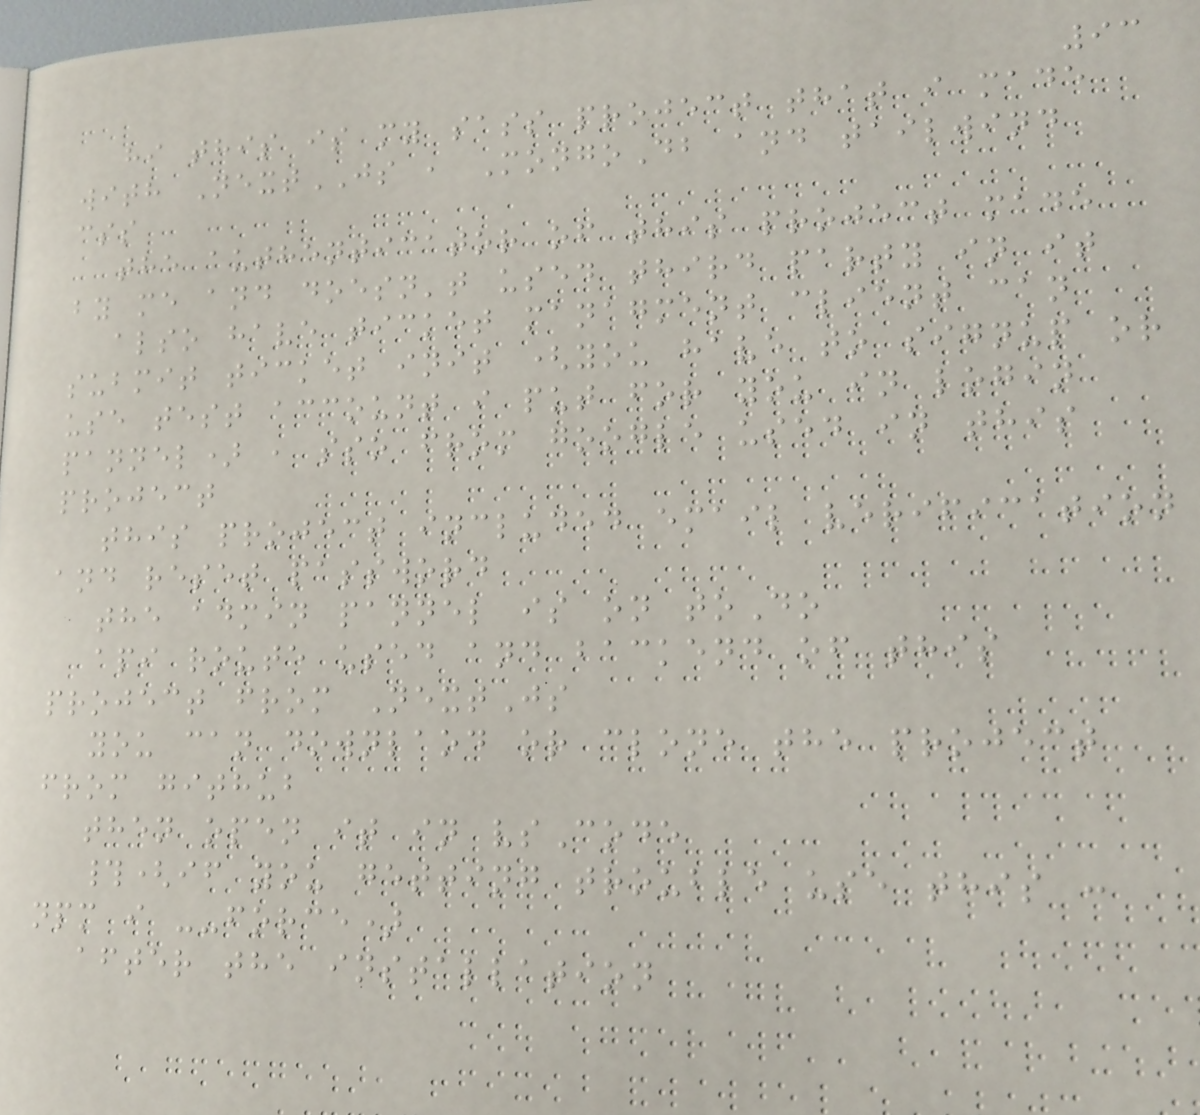93
hi this is my sass project that i made
with NextJS , MongoDb and tailwind
css
the authenticator of this project made
by me and doesn't used third party in it
also have ticket managment client can
submit ticket init (you have to signup or
use test account i put for you in login
pannel) , sso from google used in this
project
this project included email verification
and reset password
the admin pannel is on toDo
api route used and backend of this
project from NextJs
you can downlaod or clone the project
from github
then open it in vsCode
#(if you getting trouble use this :
npm i --force)
after the installation
